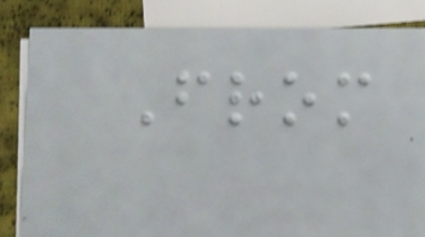From
